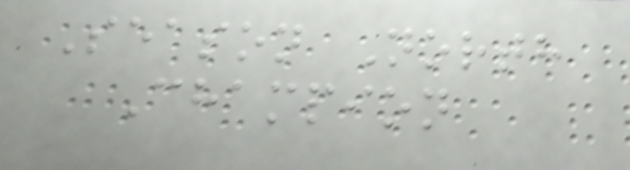Season North
Champion
